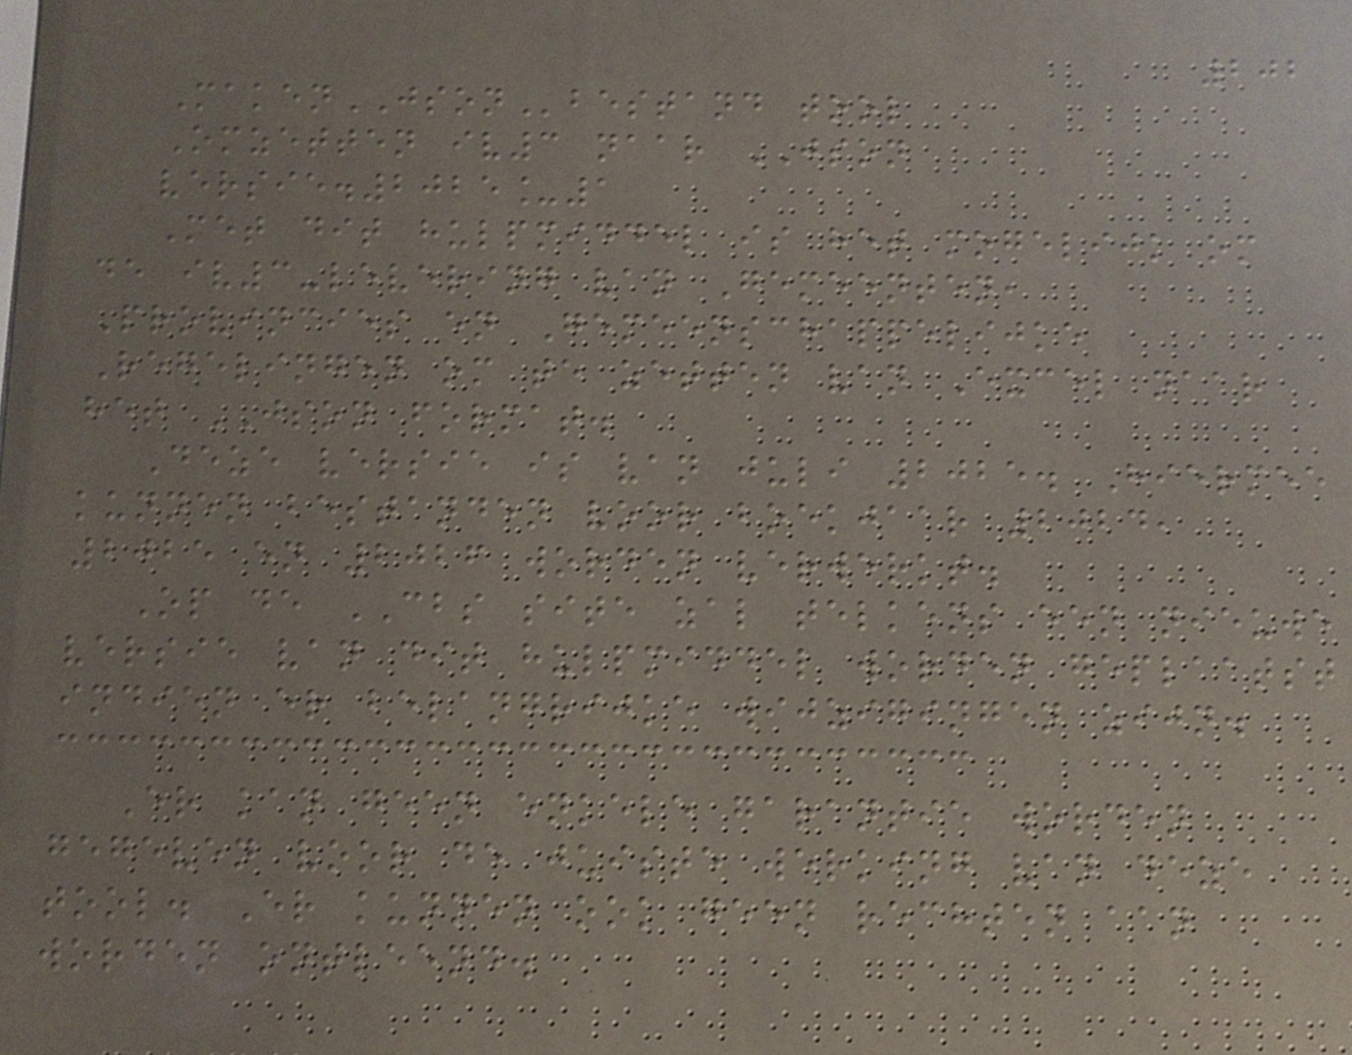202
MakenJSONbestand tool
Omzetten iv3 naar JSON
versie.2025_1
Met dit hulpmiddel is het mogelijk om
de iv3-levering van Gemeenten,
Provincies en Gemeenschappelijke
Regelingen om te zetten van Excel naar
het JSON format.
Deze versie is van juli 2025. Hiermee
kunnen bestanden voor boekjaar 2024,
2025 en 2026 worden verwerkt.
Op de CBS site zal telkens een nieuwe
versie van dit hulpmiddel worden geplaatst
indien er belangrijke wijzigingen zijn.
Er kan geen enkele garantie worden
gegeven voor de juiste werking van deze
tool. Er kunnen ook geen rechten aan
worden ontleend.
